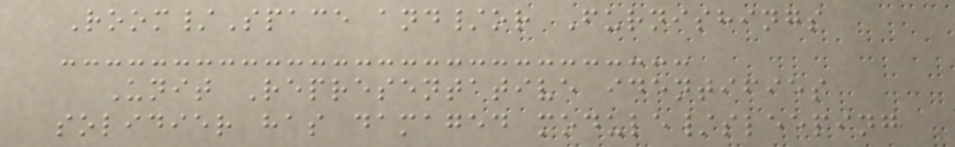Room/Space and/or Furnishings
Unit Representative identifies
solidier has damaged module/sleeping
